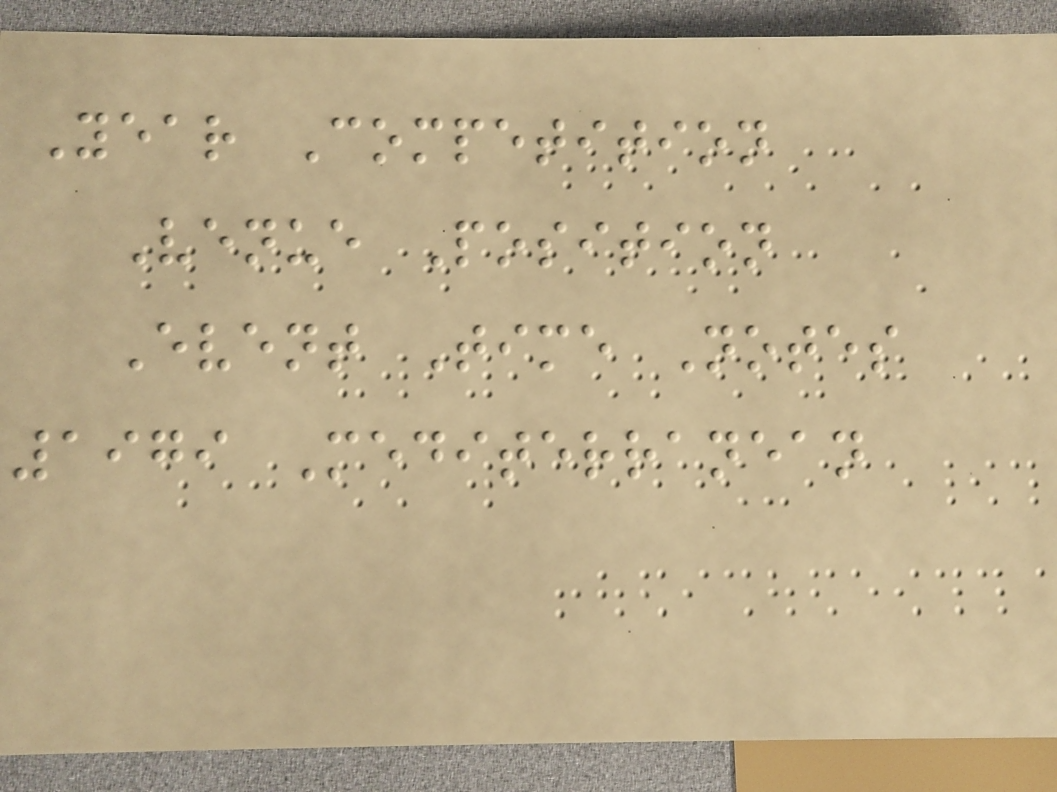Year Competition
Venue Position
Event Time Notes
1979 Mediterranean
